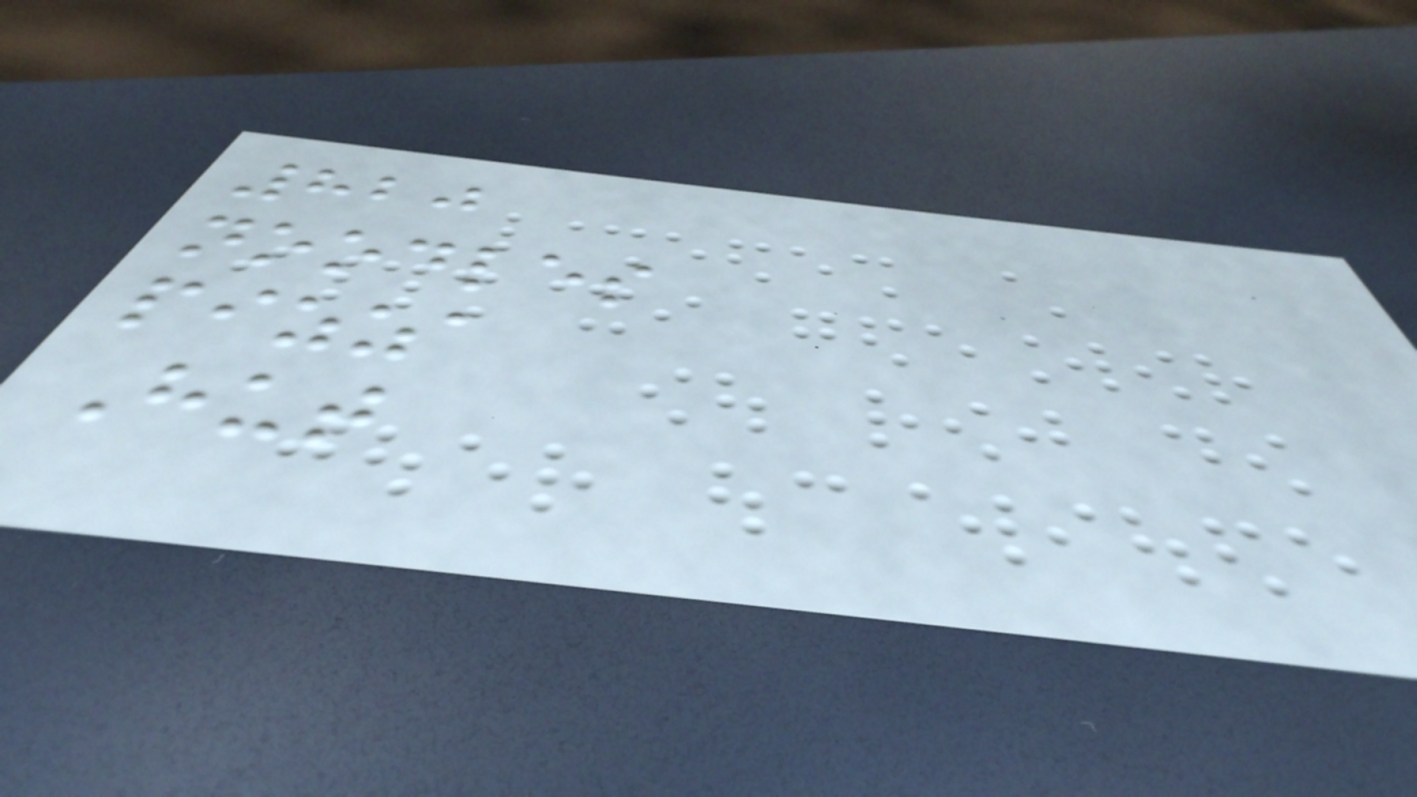820
noodles
pizza
Hut
